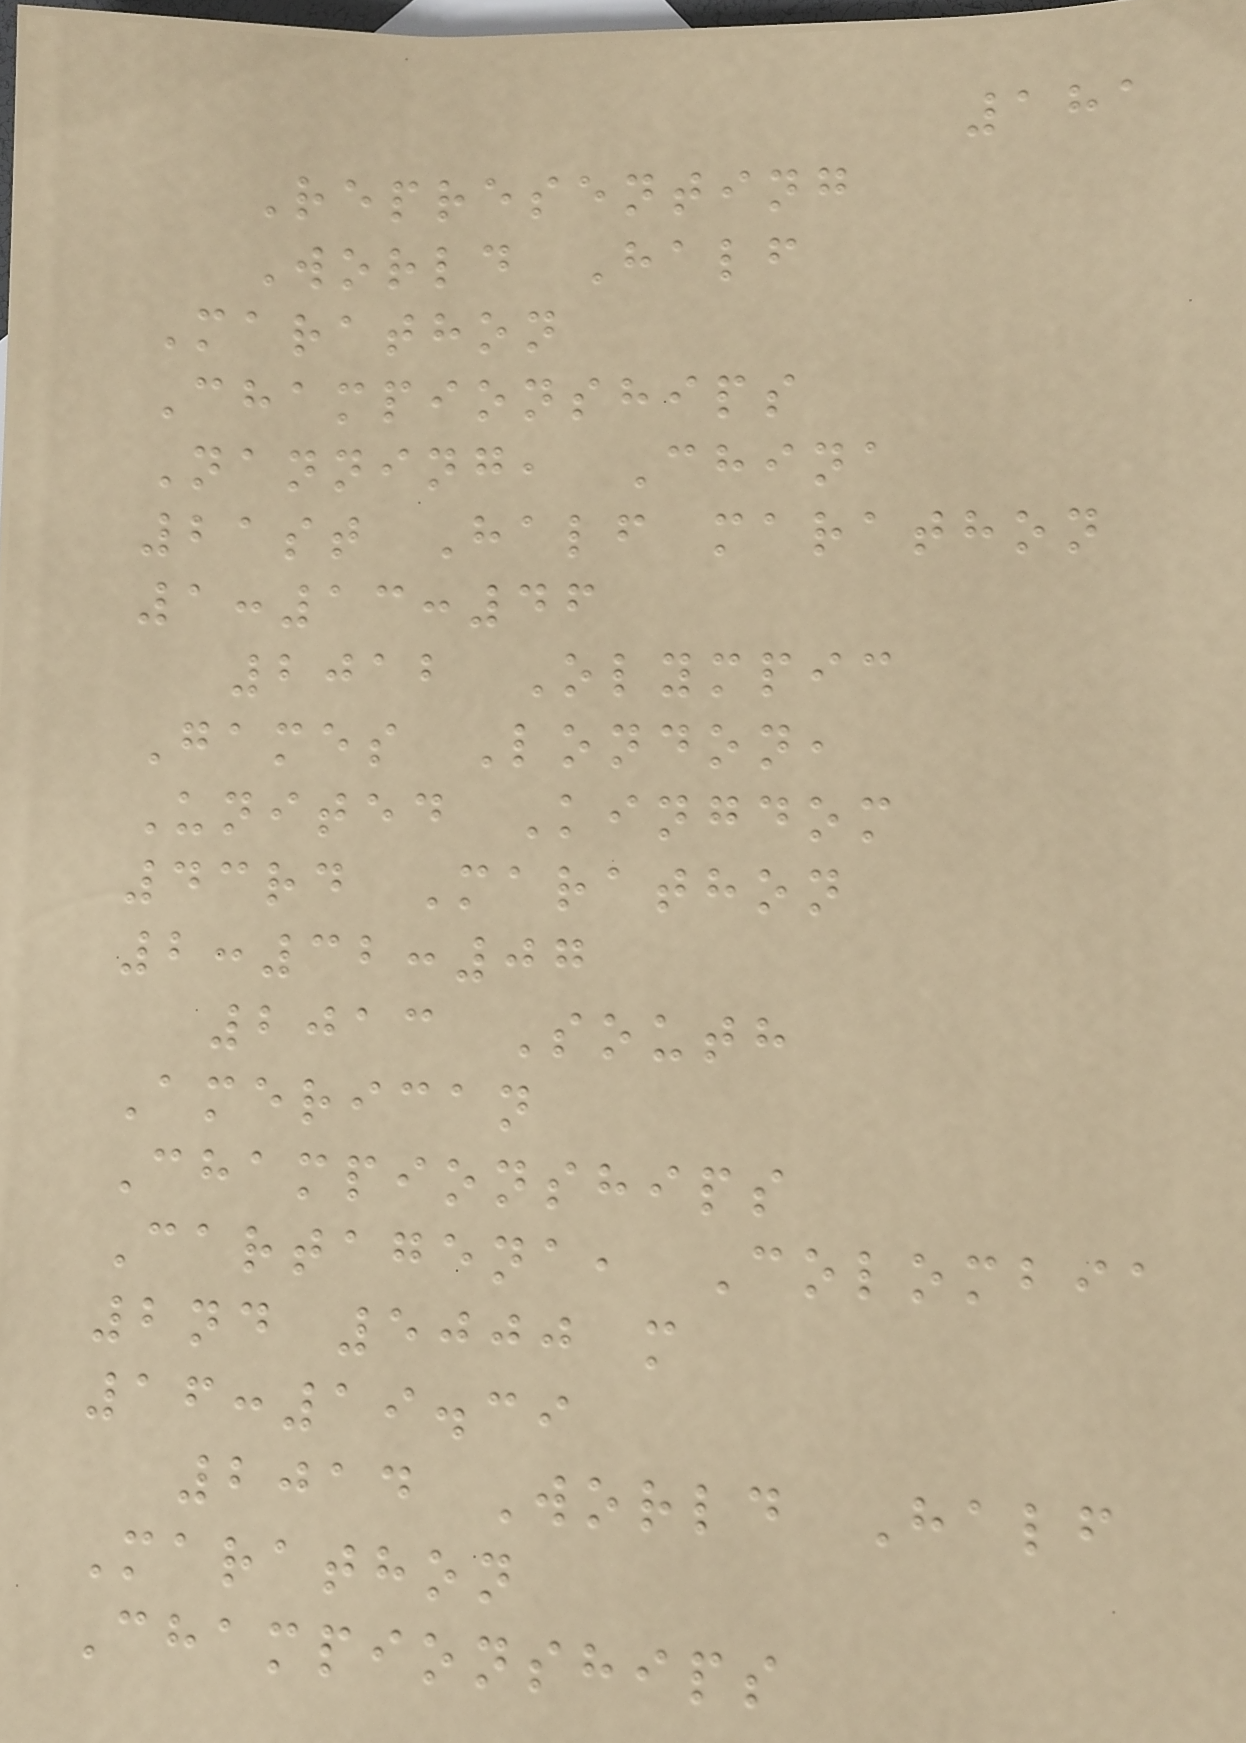181
Representing
World Half
Marathon
Championships
Nanning, China
21st Half marathon
1:13:46
2012 Olympic
Games London,
United Kingdom
43rd Marathon
2:32:07
2013 South
American
Championships
Cartagena, Colombia
2nd 5000 m
16:19.39
2014 World Half
Marathon
Championships
